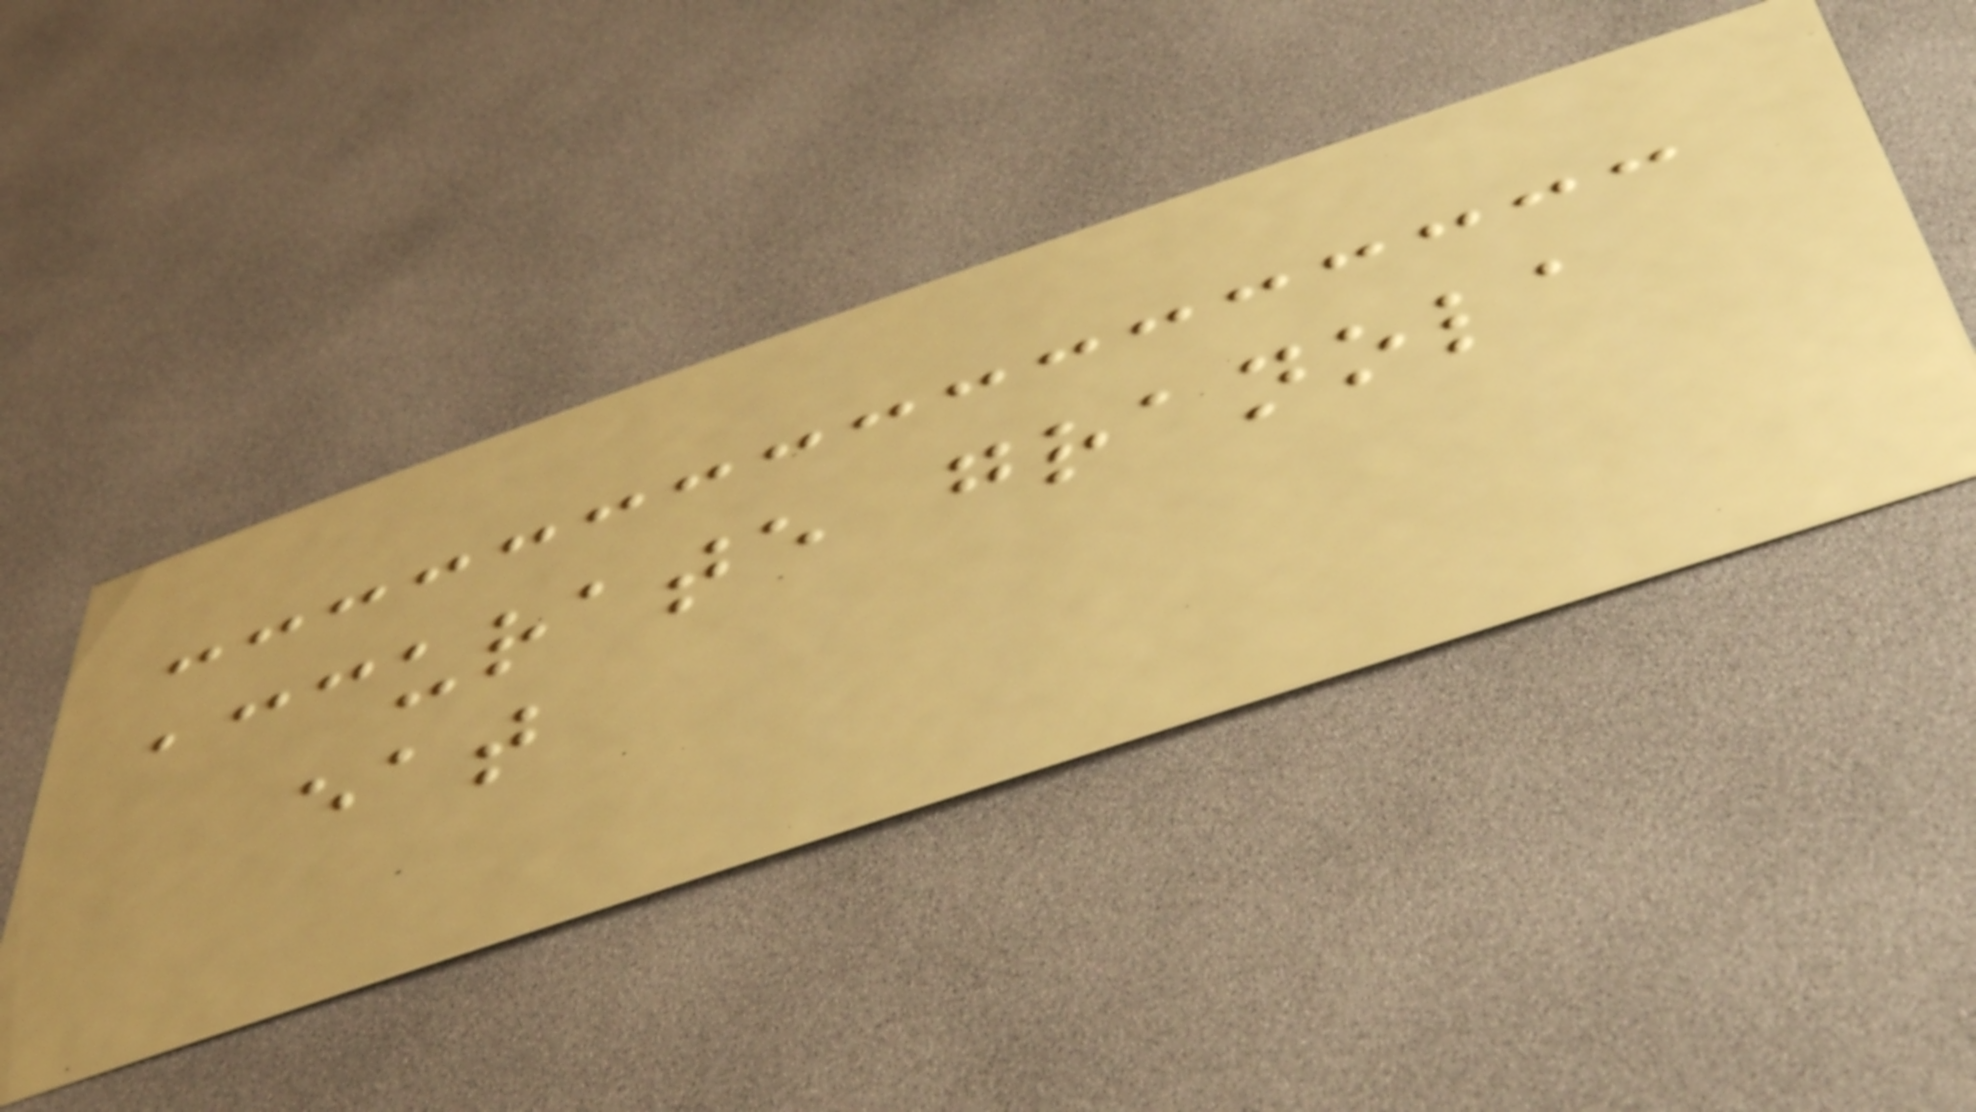accurate granola
eat
